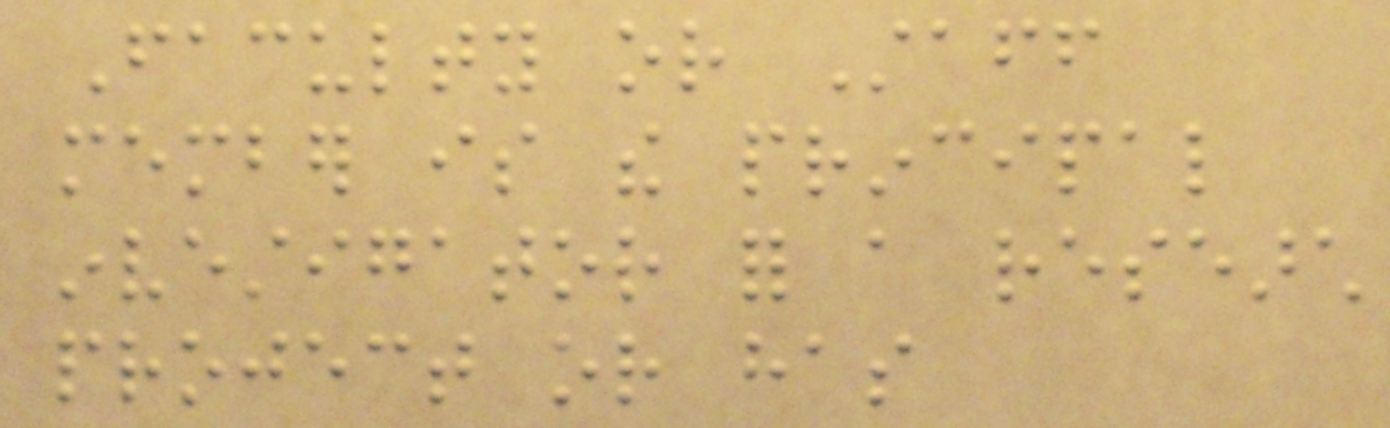Faculty or Staff
member is the principal
investigator for a research
project or has
